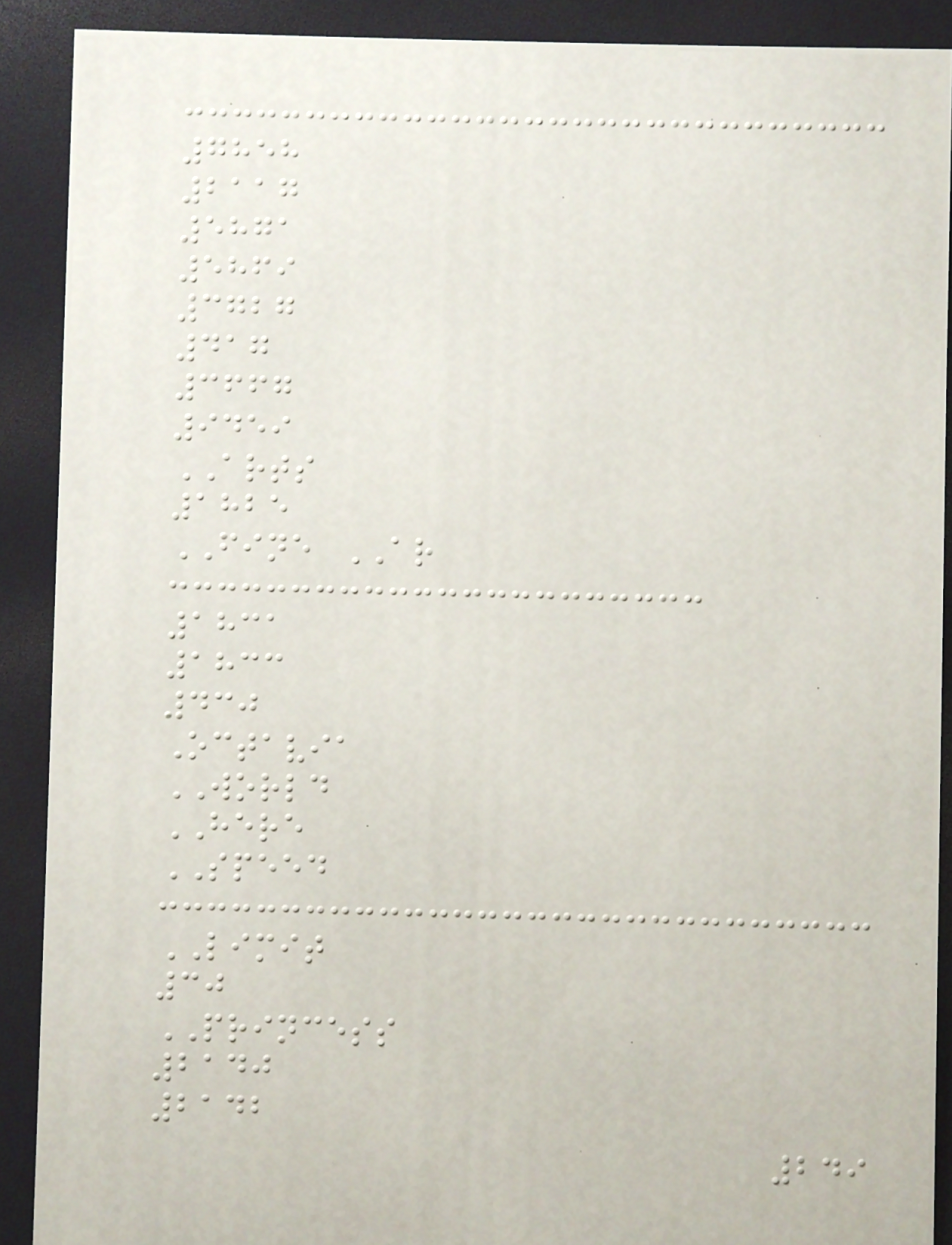7858
2117
5871
5869
3727
417
3667
9459
ARTS
1825
FINE AR
1831
1833
430
Octavia
WORLD
HERE
SPEED
LIMIT
30
PRINCESS
2140
2142
249
